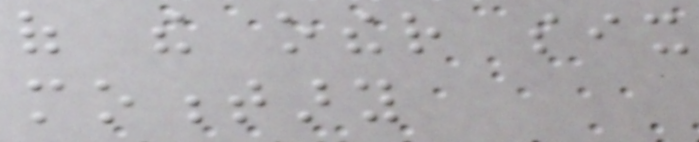of the other six
momentary
